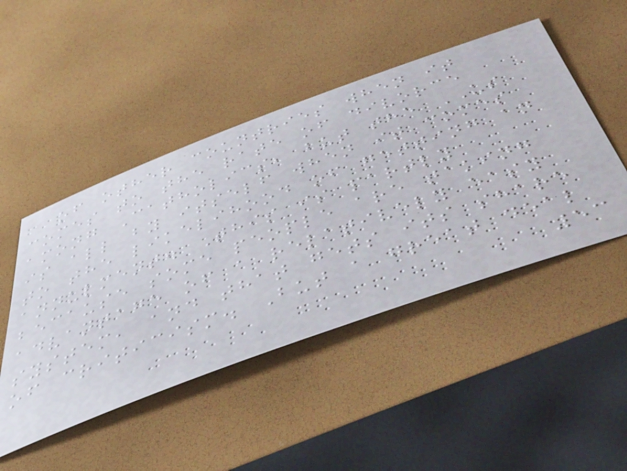of other countries when it
comes to the rate of divorce
among Catholics, but the US
is all by itself when it comes
to the likelihood of getting an
annulment. This is partly
because some people are taking
advantage of a relatively easy
system, and that gets its share
of criticism. But a great deal
53
